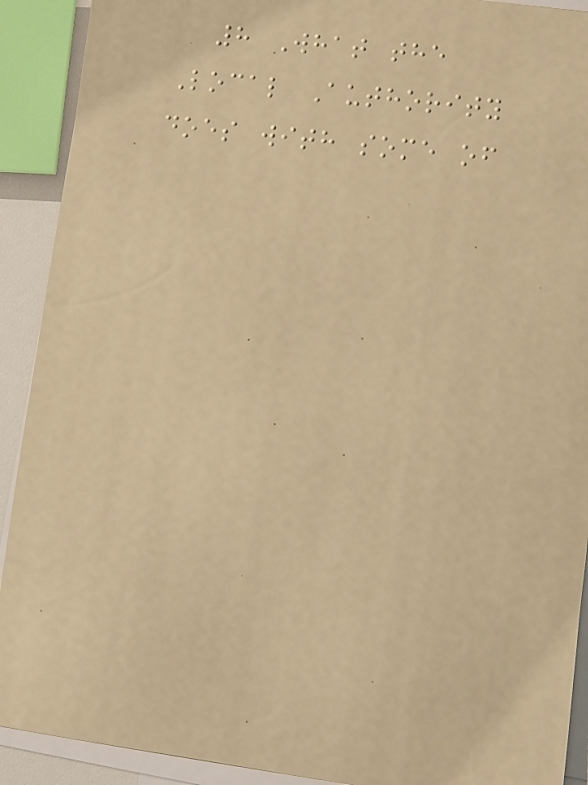8 What the
Local Authority
does with some of
